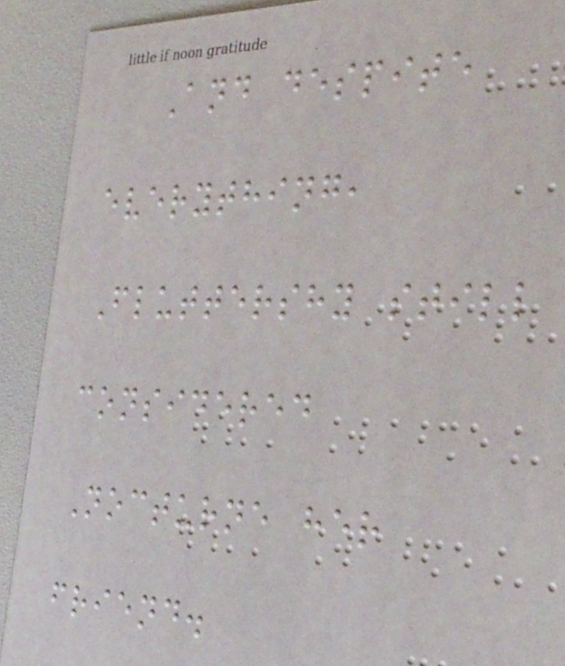And despite
everything,
Fluttershy still
considered
Nocturne her
friend.
